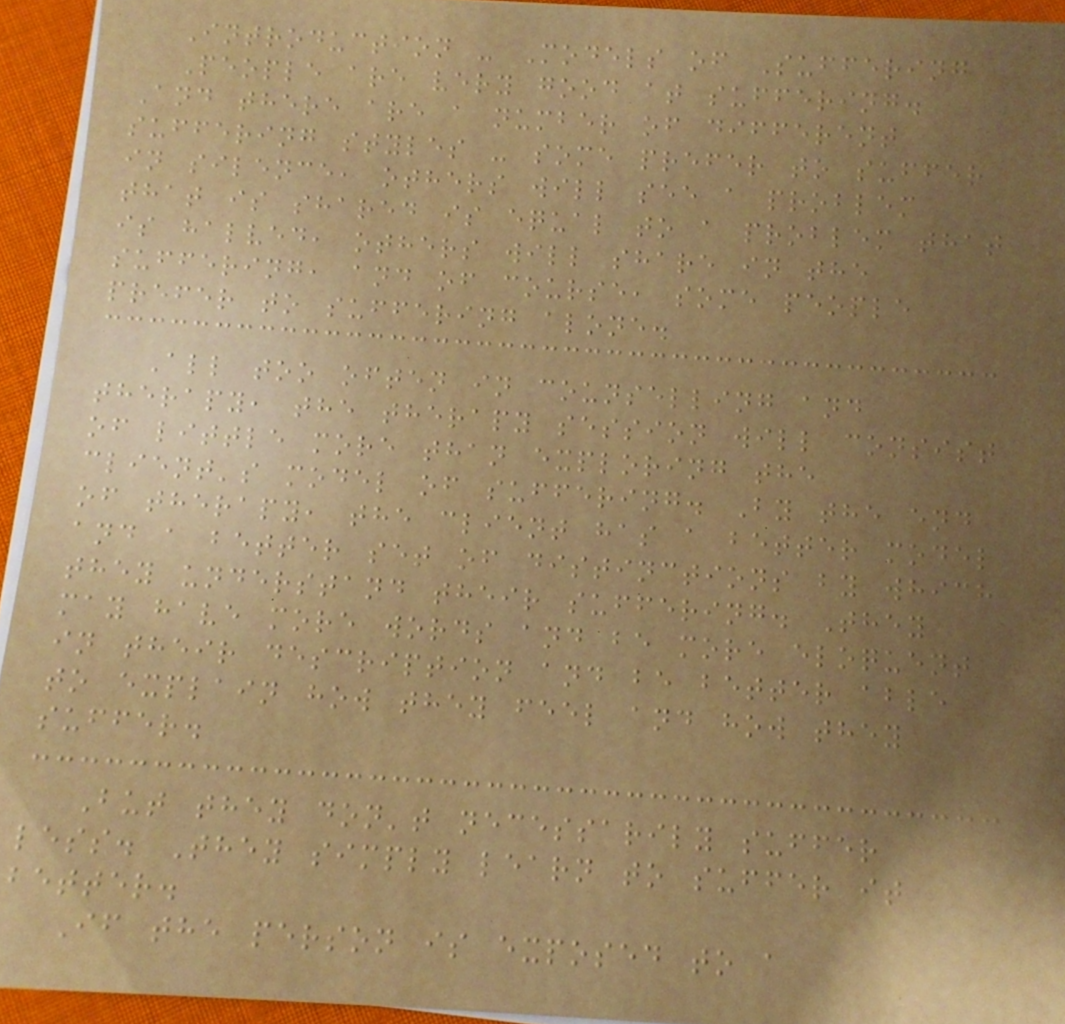Introduction - Models of Suffering
People are very good at suffering.
And there are a number of different
suffering styles - some prefer to suffer
in silence, others will see a problem
that is shared is equal to a problem that
is halved, others will share in the
suffering, and of course, some people
prefer to suffering alone.
All too often in counselling and
therapy, the therapy session will consist
of little more than exploring the
client's model of suffering. By the end
of therapy, the client has a better model
and a better set of distinctions by which
they understand their suffering. They
may have more words and be more eloquent
in their description and be better able
to explain how they feel and how they
suffer.
But they don't necessarily suffer
less. They simply learn to suffer it
better.
If the person is exposed to a
